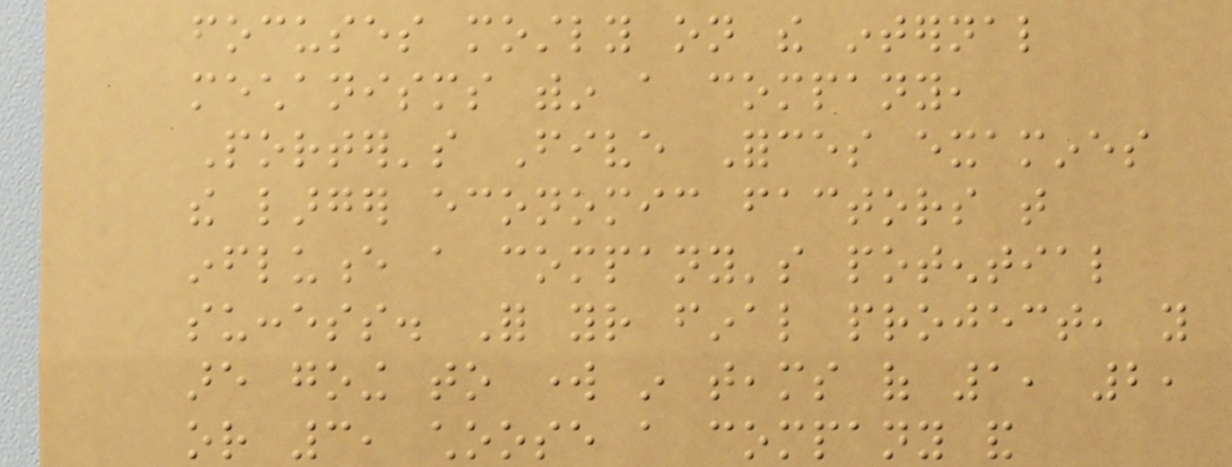focuses mostly on the internal
mechanisms within a company,
Porter's Five Forces examines
the larger economic factors that
influence a company's potential
success. For your final project, you
are going to work in teams of 1, 2,
or 3, choose a company and
